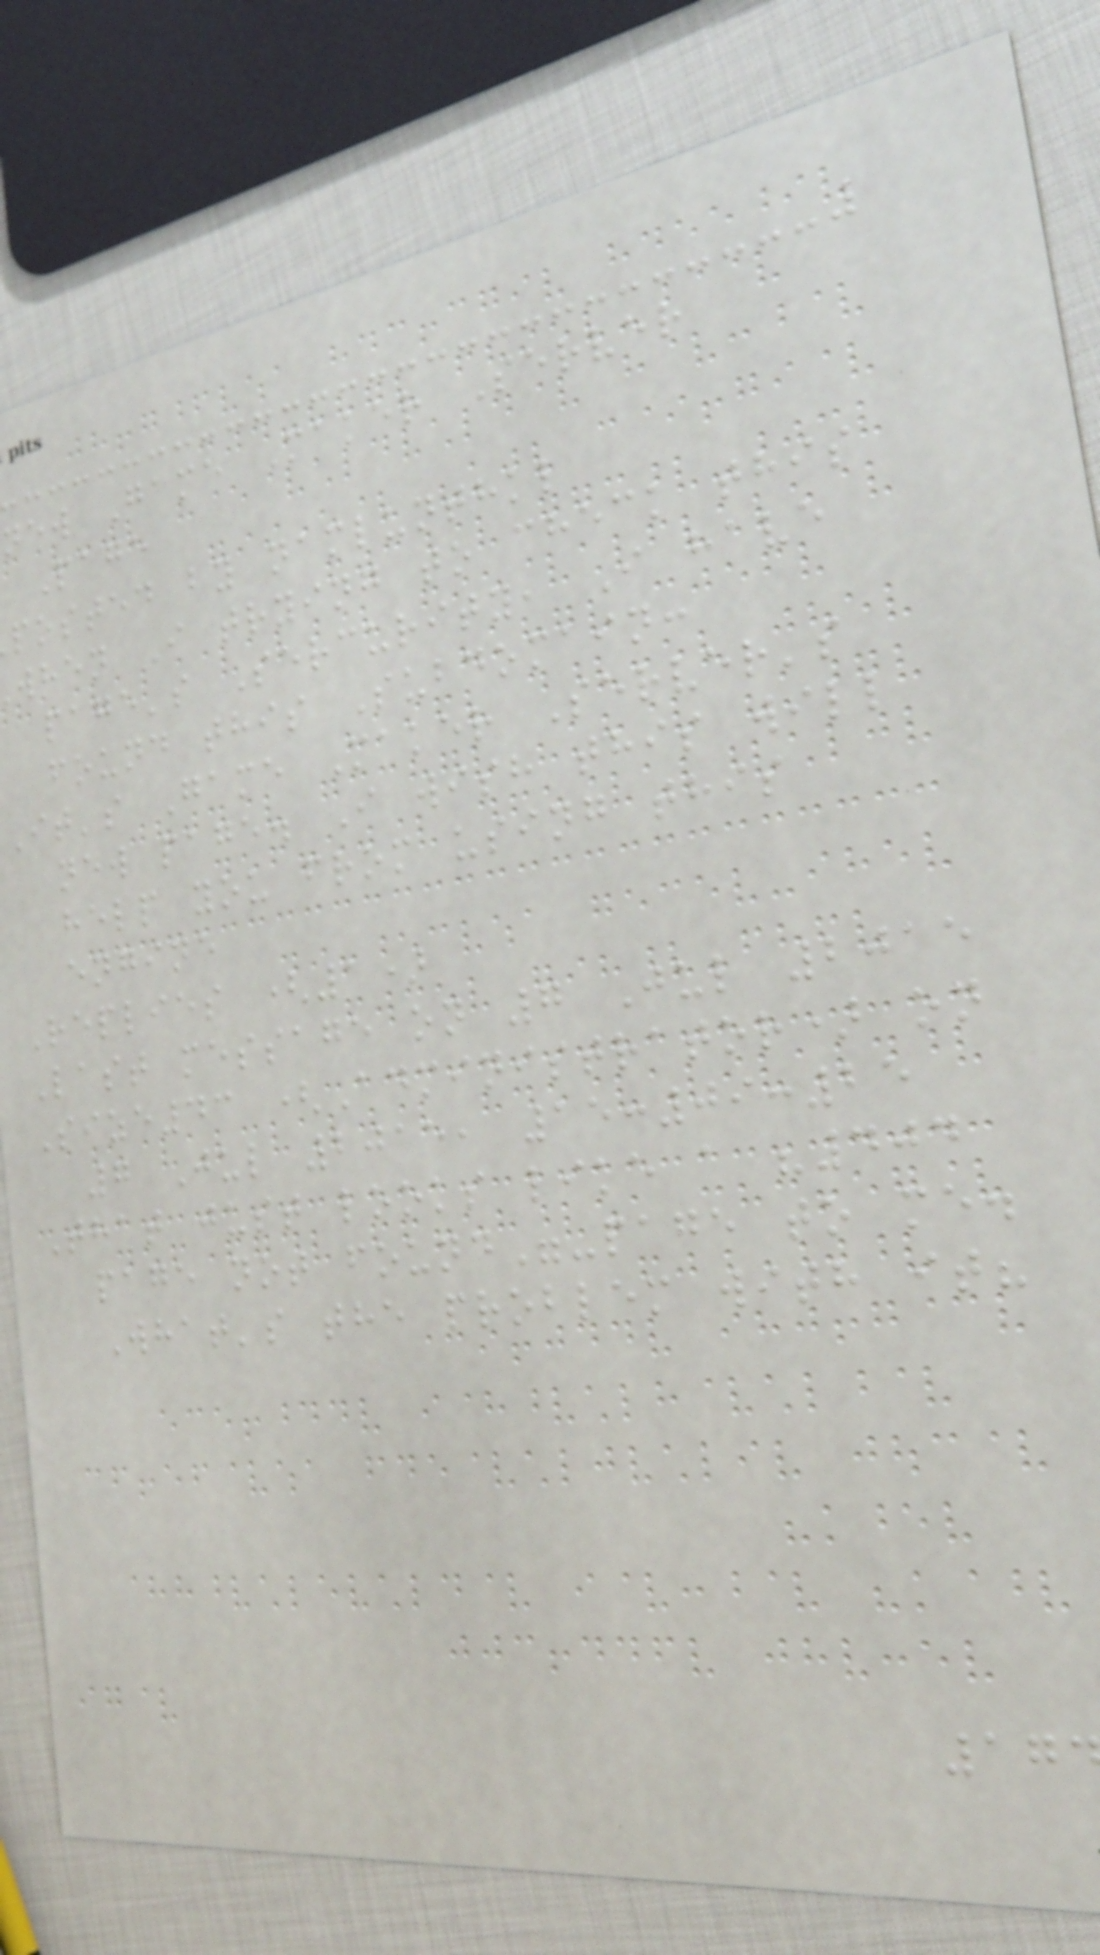new Game Maker Server
Page
posted by namlunthkl
when I trying to check this
page's Sercurity, I have
found this Subdomain:
It's Game Maker Server's
new page. I wish this will
help you from using this
engine
Replies (1)
Last message on 7 Jul 2015
Size43 (Administrator) on
7 Jul 2015, 15:09:25
That just looks like a "404
page not found"-page to me.
What's the problem with it?
